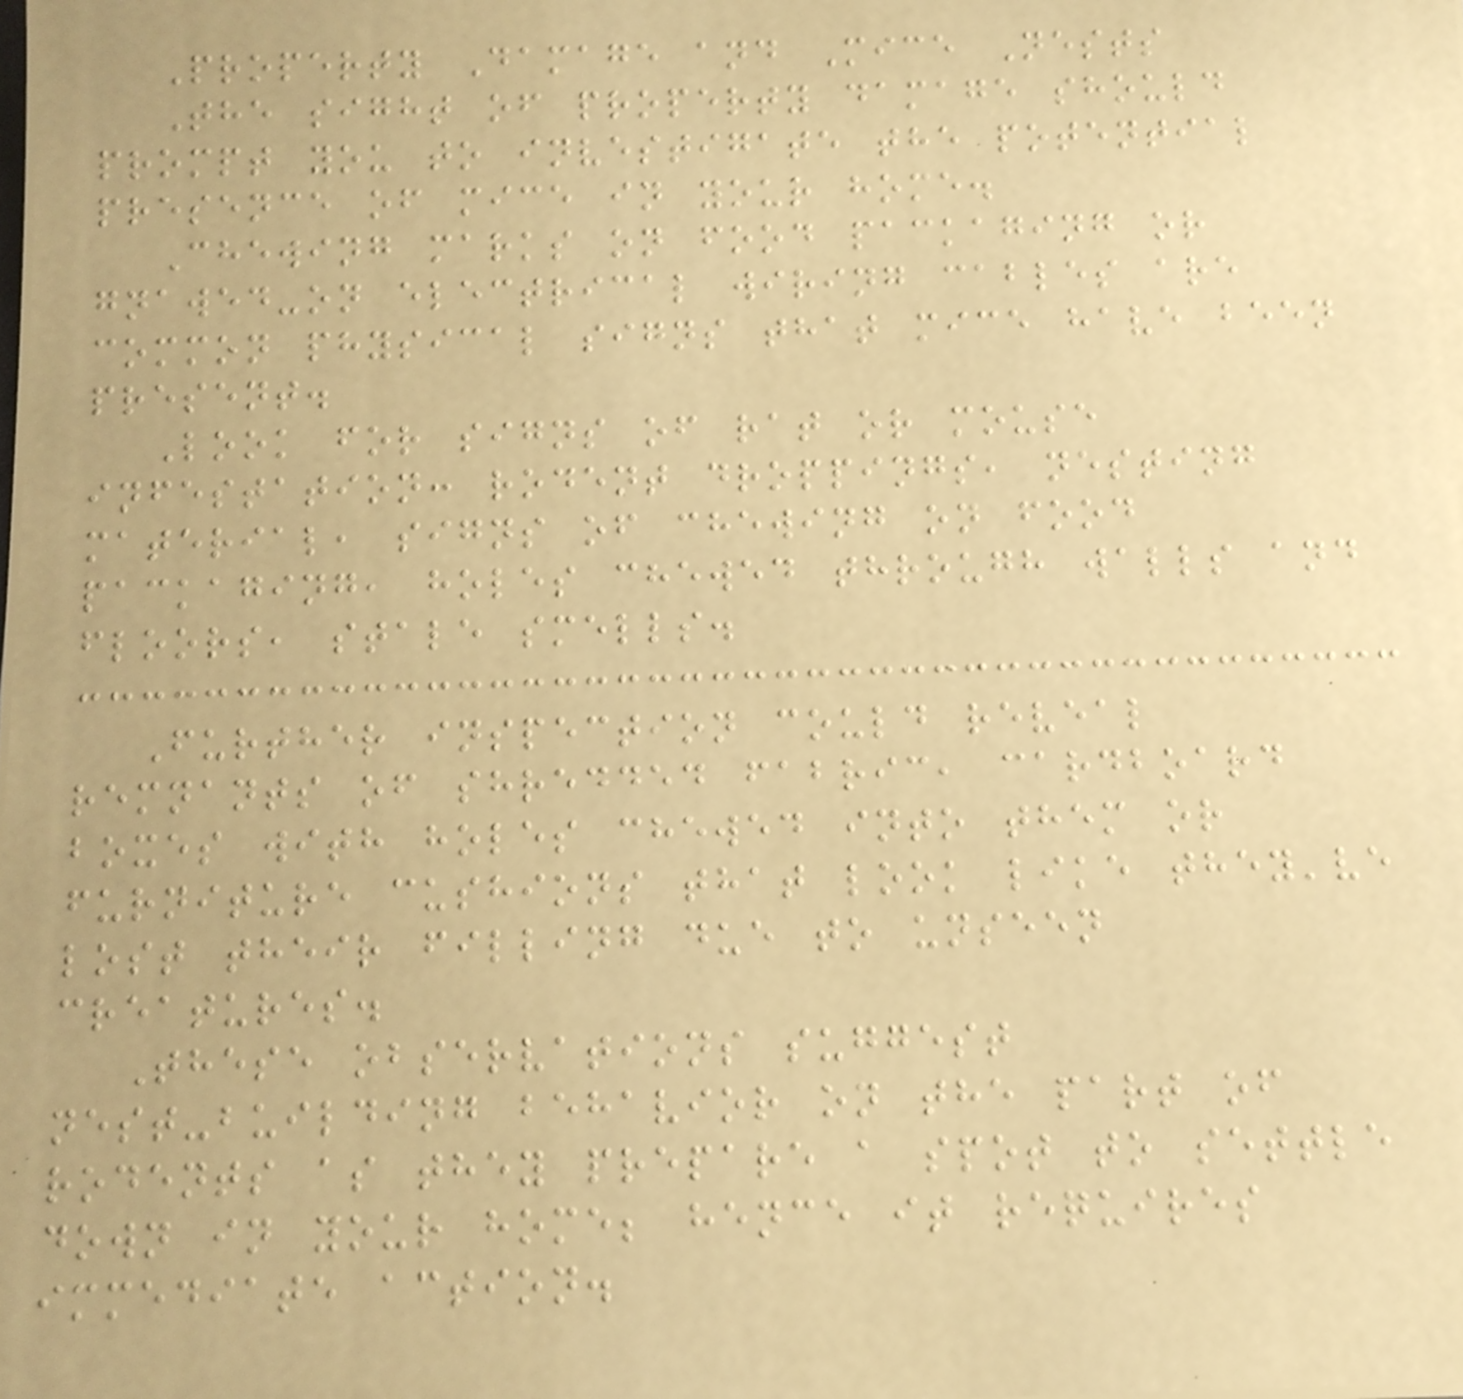Property Damage and Mice Nests
The sight of property damage should
prompt you to investigate the potential
presence of mice in your home.
Chewing marks on food packaging or
gnawed-on electrical wiring cables are
common physical signs that mice have been
present.
Look for signs of rat or mouse
infestation: rodent droppings, nesting
material, signs of chewing on food
packaging, holes chewed through walls and
floors, stale smells.
Further inspection could reveal
remnants of shredded fabric, cardboard
boxes with holes chewed into them or
furniture cushions that look like they've
lost their filling due to unseen
creatures.
These observations suggest
nest-building behavior on the part of
rodents as they prepare a spot to settle
down in your home; hence it requires
immediate action.
